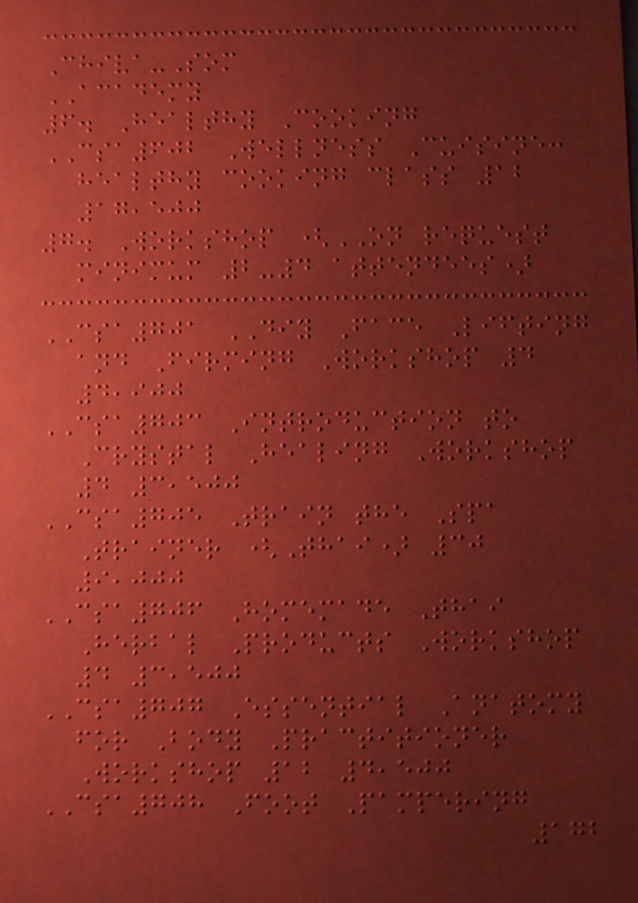Chiva-Som
ACADEMY
6. Healthy Cooking
CSA602 Wellness Cuisine:
healthy cooking class 12
17,500
7. Workshop (ON request
minimum 2-4 attendees)
CSA701 DIY Face Lifting
and Firming Workshop 4
4,900
CSA703 Introduction to
Crystal Healing Workshop
4 3,500
CSA705 Train the Spa
Trainer (Thai) 30
9,000
CSA706 Homemade Thai
Herbal Products Workshop
4 3,500
CSA707 Essential Anatomy
for Body Practitioner
Workshop 12 4,500
CSA708 Foot Pampering
172
